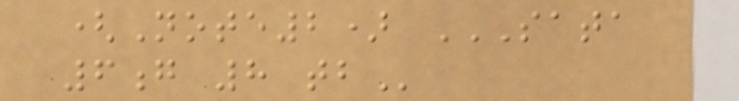(Note2) SATA
6G 8 TB
